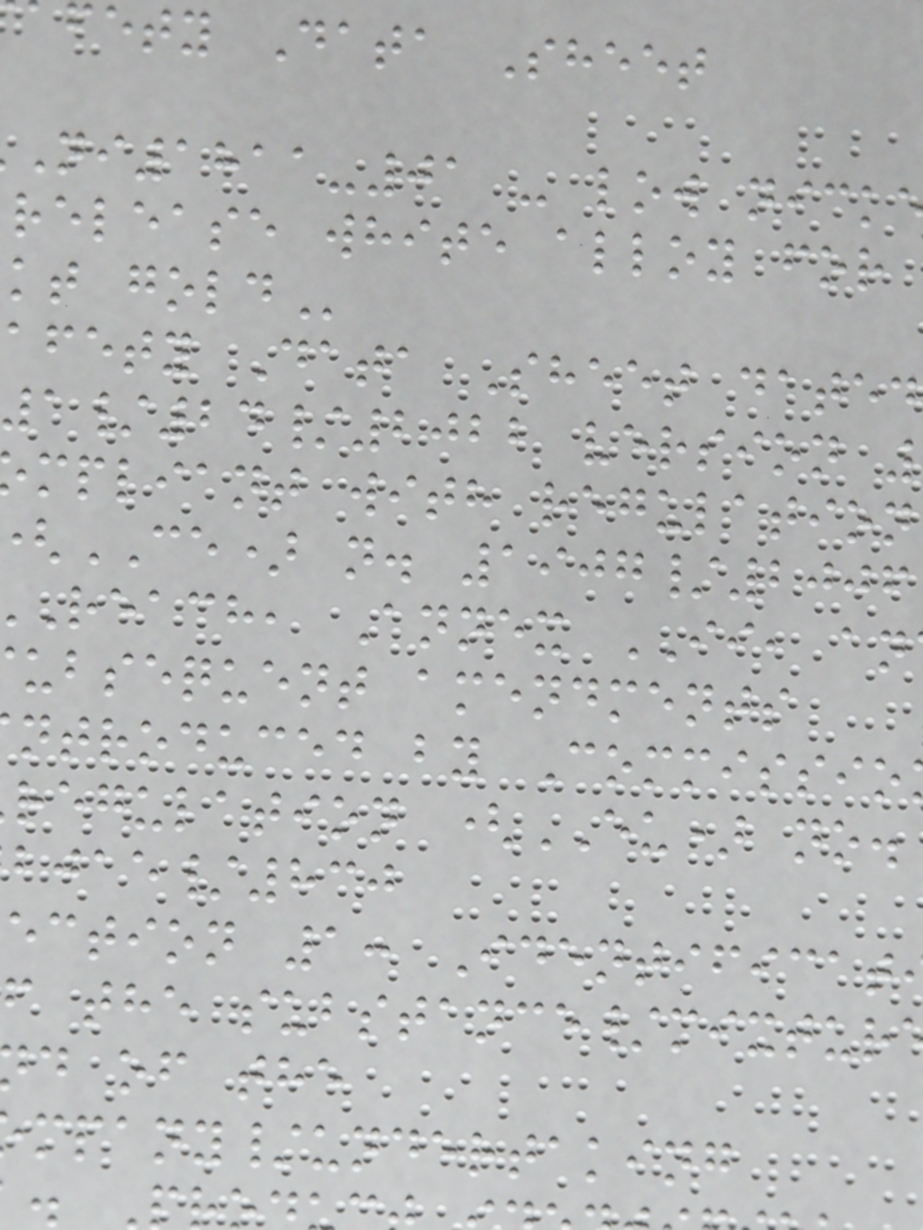fety Data Sheet
ni1811-01 - low
release white alloy for
afety Data Sheet dated
1/24/2022 version
mpliant with regulation
CE) n. 1907/2006
reach, Annex II, an
ubsequent amendments
ntroduced by Commissio
regulation (EU) no.
/830
ection 1: Identificat
f the substance/mixtur
d of the
mpany/undertaking
